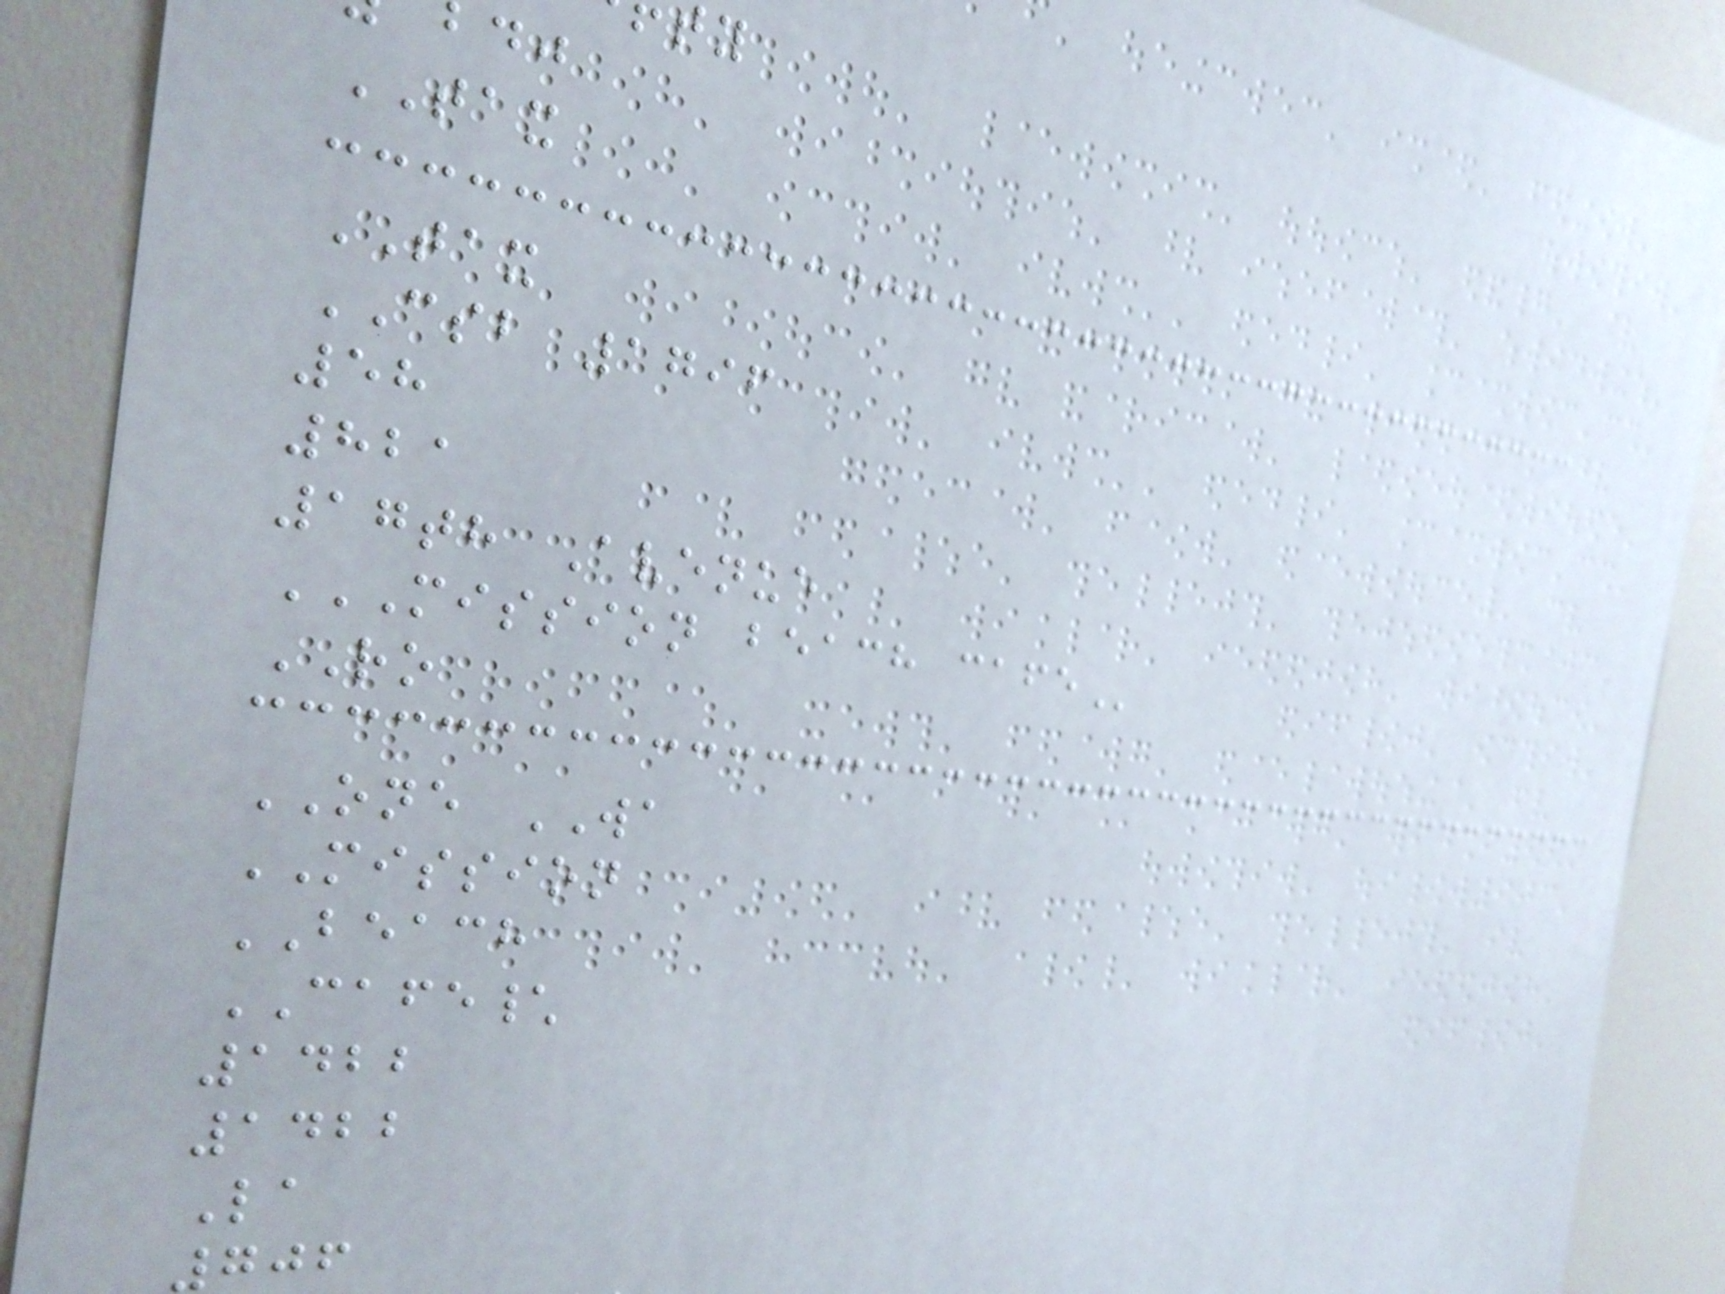TAX
TAX
CSB 1796
58
821
17th Avenue
MISSION BEACH CAFE
RO
ONE WA
MISSION
BEACH
CAFE\
1422
1422
La
